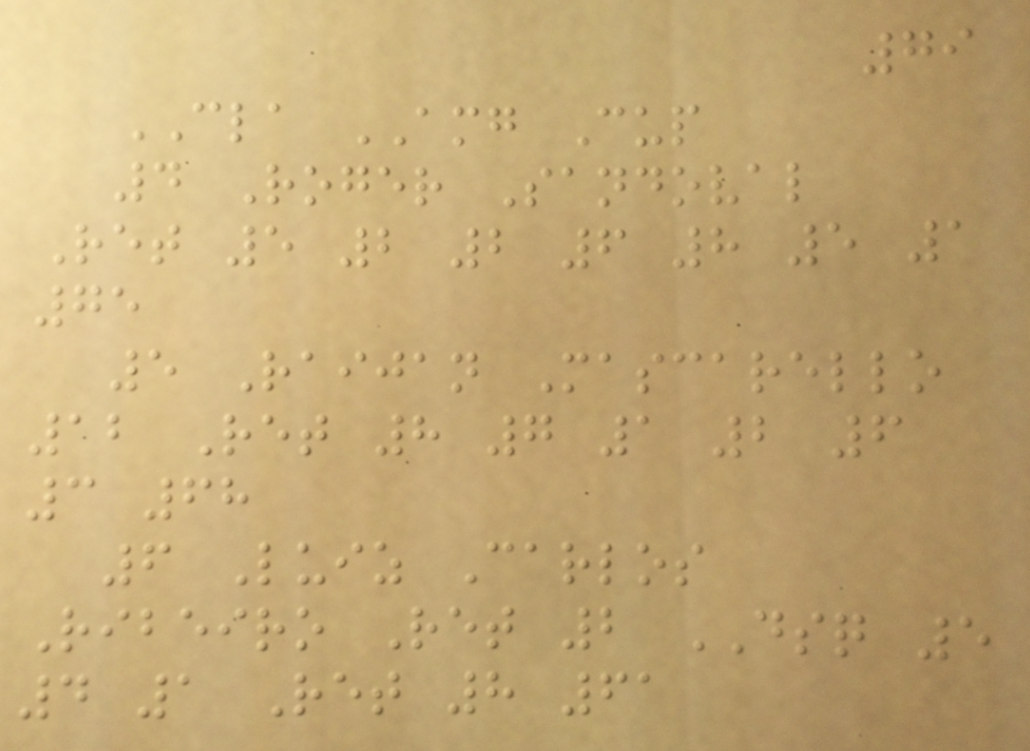79
CLA AMG Cup
4 Roger Sandoval
Ret 5 2 2 6 8 5 1
75
5 Raijan Mascarello
12 Ret 8 7 1 2 6
3 68
6 Luiz Carlos
Ribeiro Ret 2 DSQ 5
4 1 Ret 8 61
